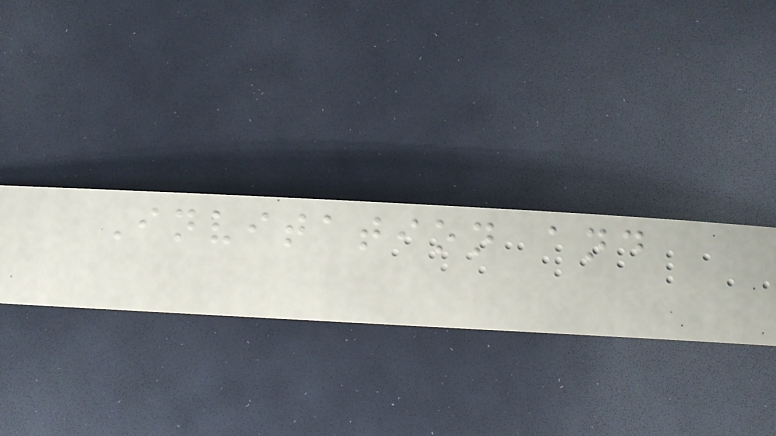Invitation and
